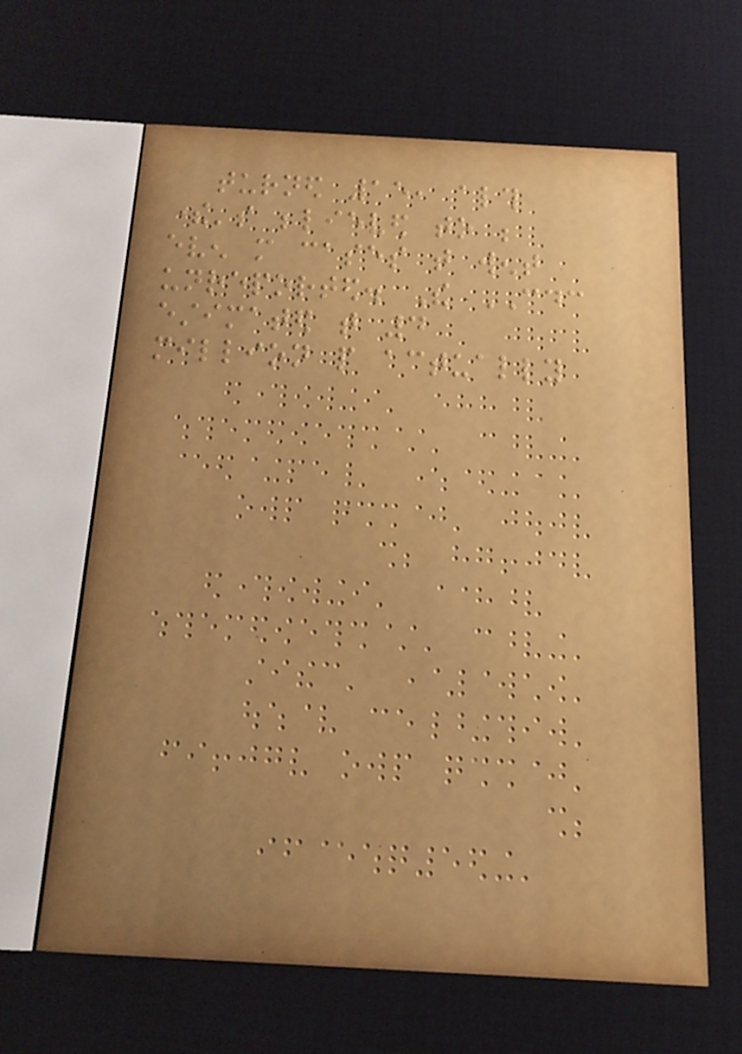turned 15, although
there's believed to be
even more cases that went
unreported. The CDC
estimated that 4
million people actually
